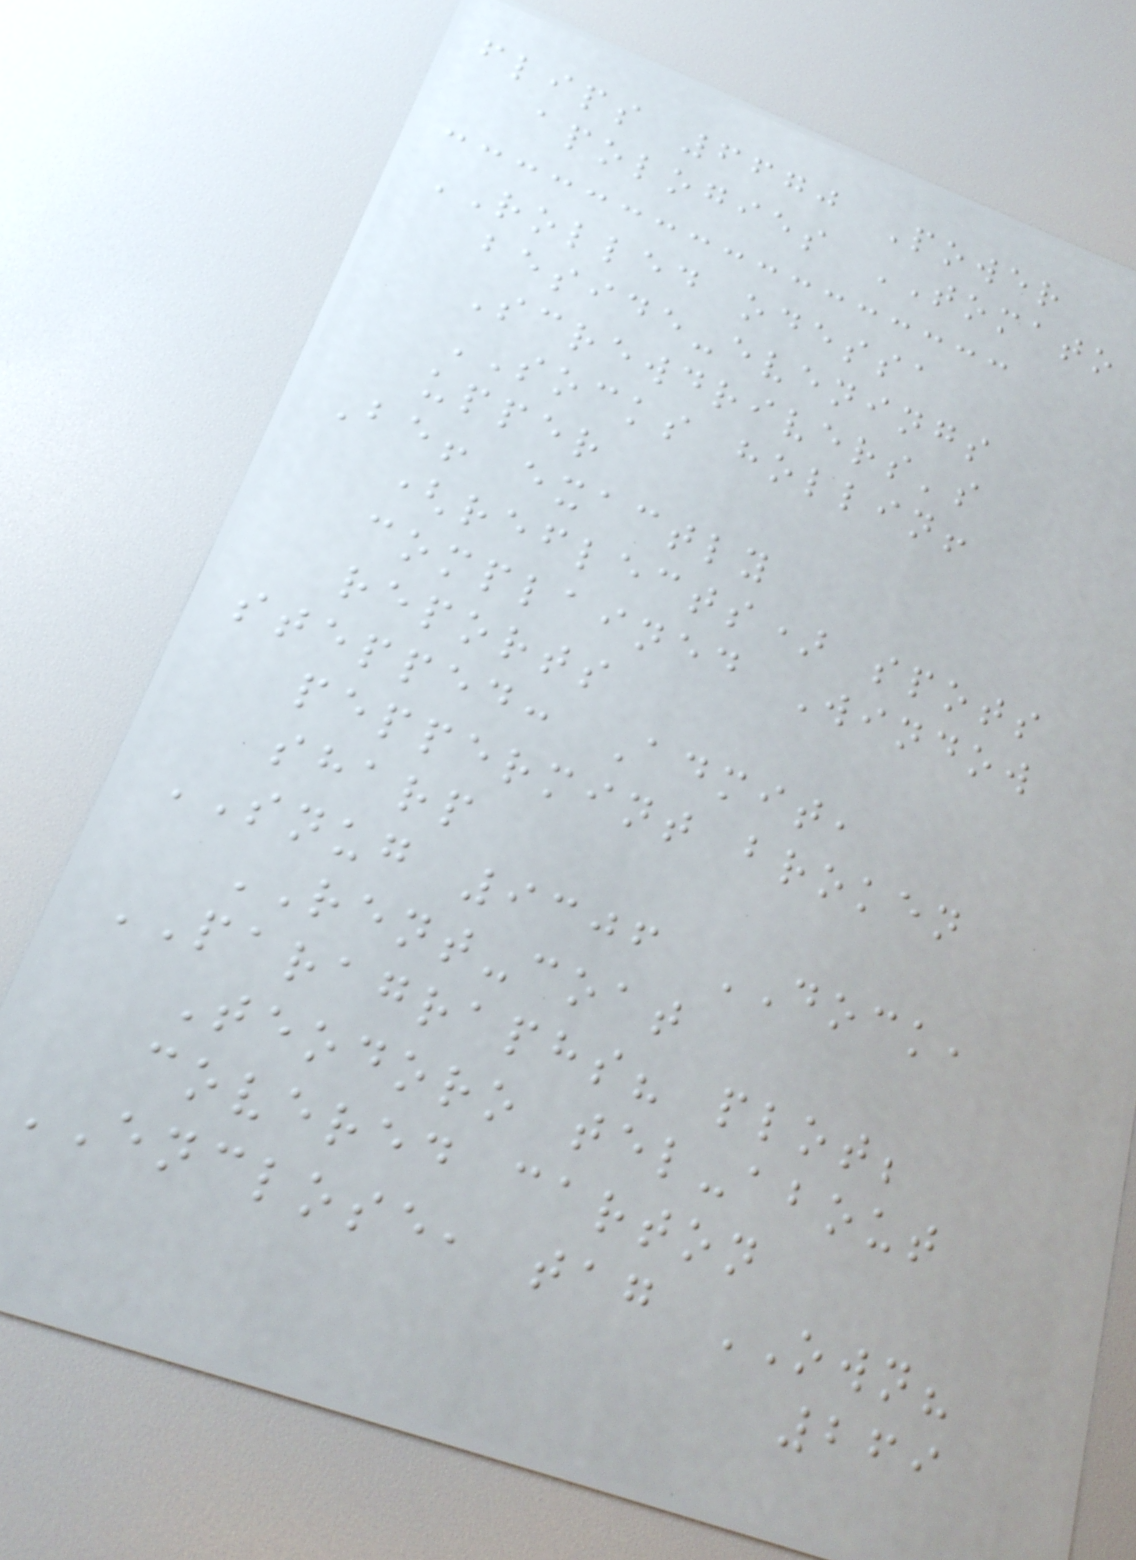flips 6670 Power
apologies TOMATO
ROLLED odessa
beside-evenings
Screwdrivers's
SOCKS hollin!
upper
Be! exactly
(reflects) spots
complained Window
reports
stepped: Admit,
peppermint broken
sharp
SNUG 9306 DOCK,
RENT-coat
PARAGRAPHS? plot;
Teodoro tel-about
covered carton
ENCLOSE, tag OWN?
269
